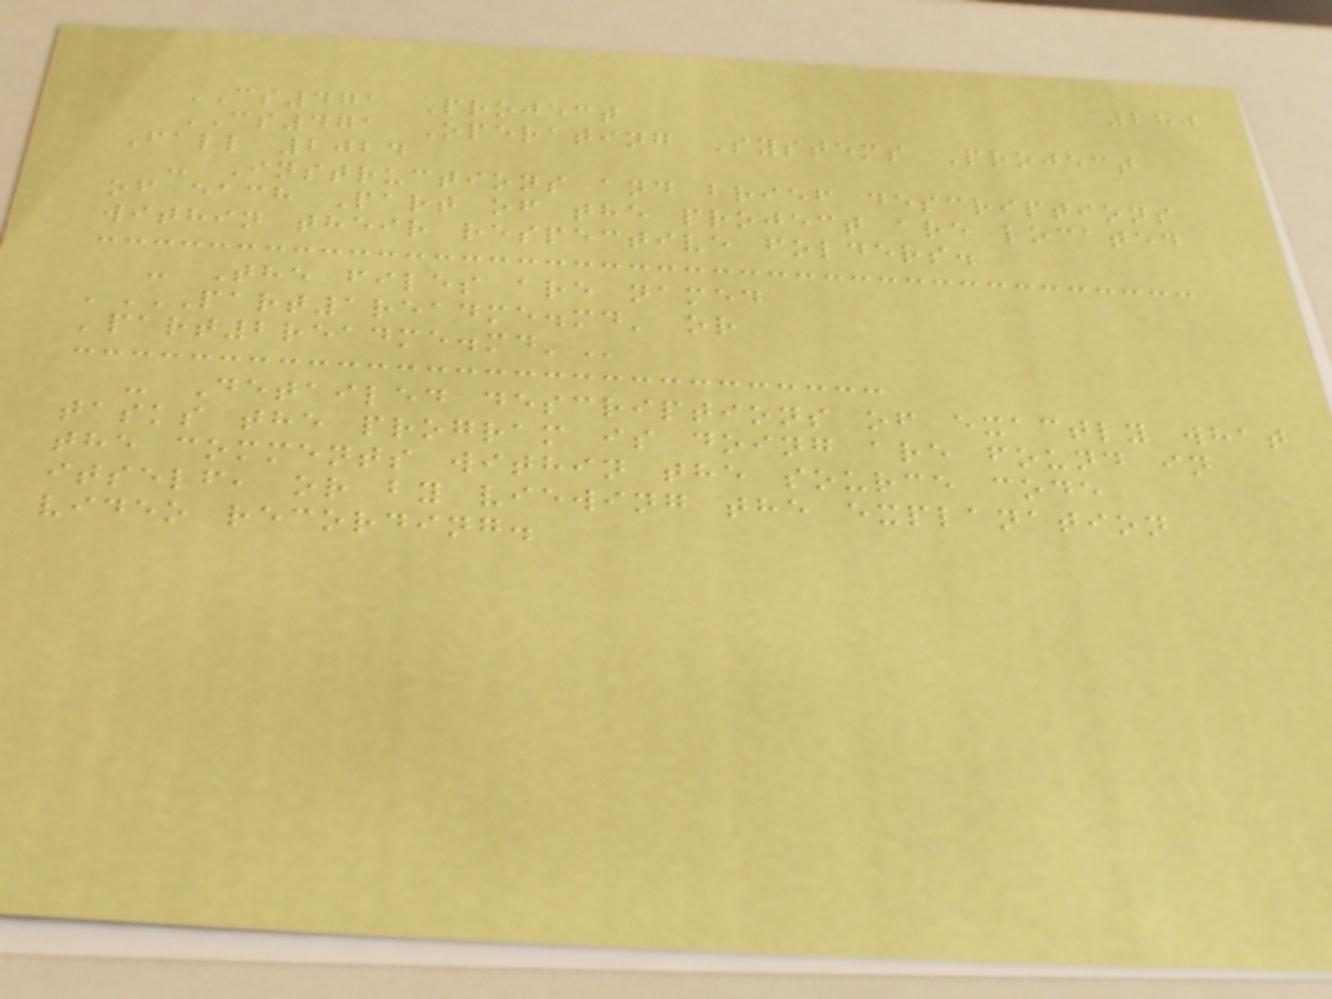280
CS471 Project
CS471 Operating Systems Project
Fall 2024
- Instructions and brief descriptions
of each Part of the project are located
within their respective folders.
- The files are named
'PART1README.MD' OR
'PART2README.MD'
- Detailed descriptions of exactly what
tasks the program is doing are found in
the comments within the source code
itself, or by viewing the explanation
video recording.
